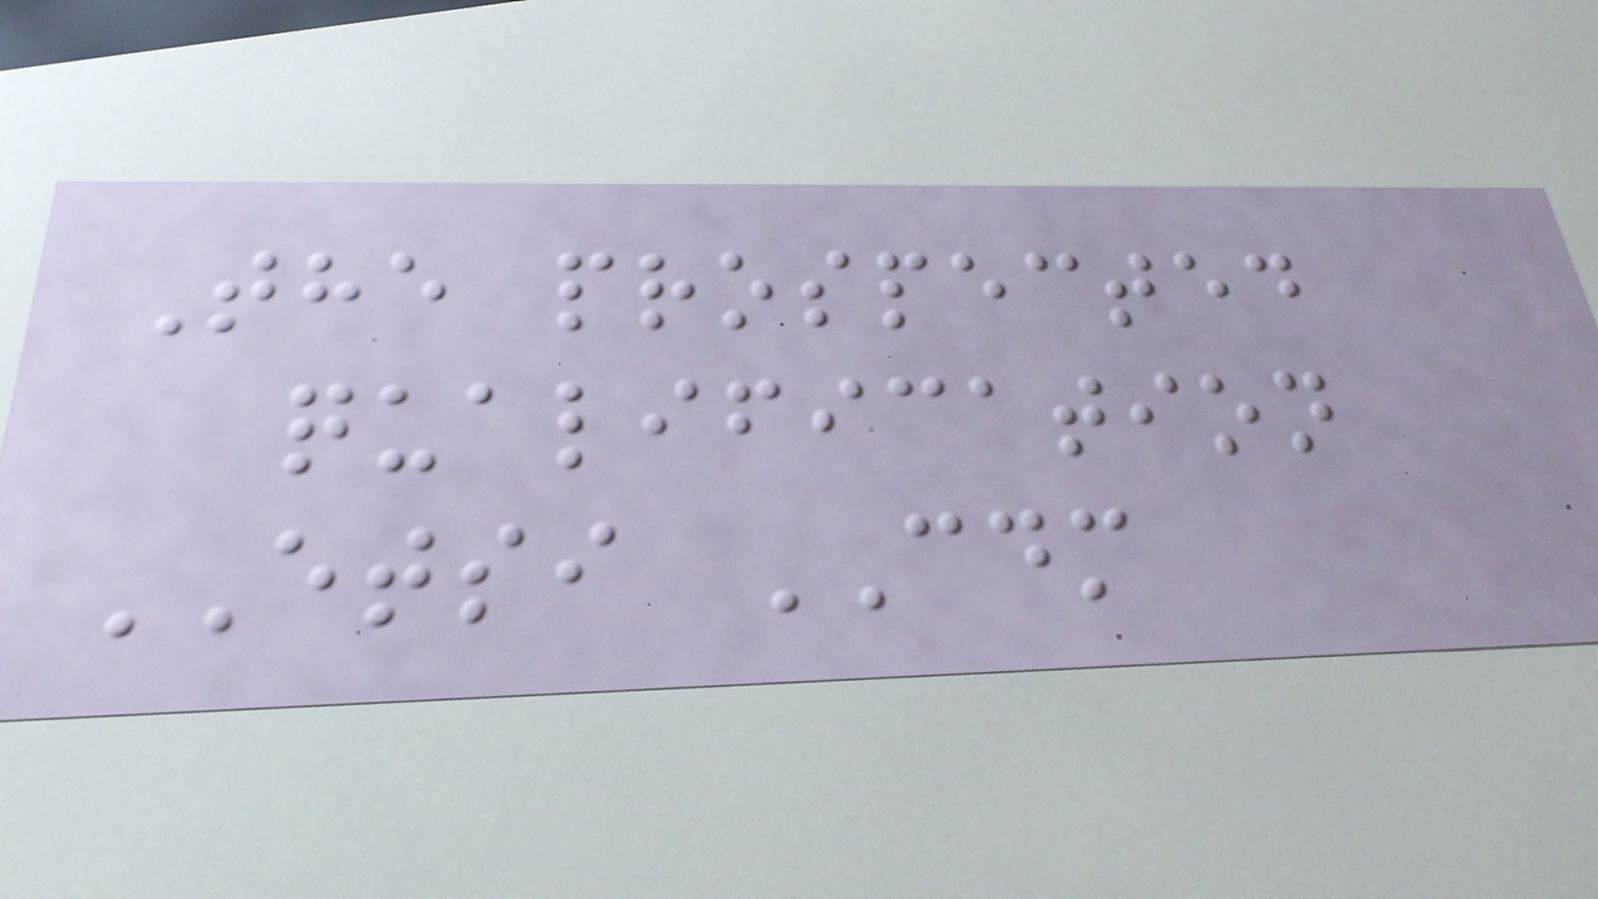The prospected
qualification
ETSI CDM
